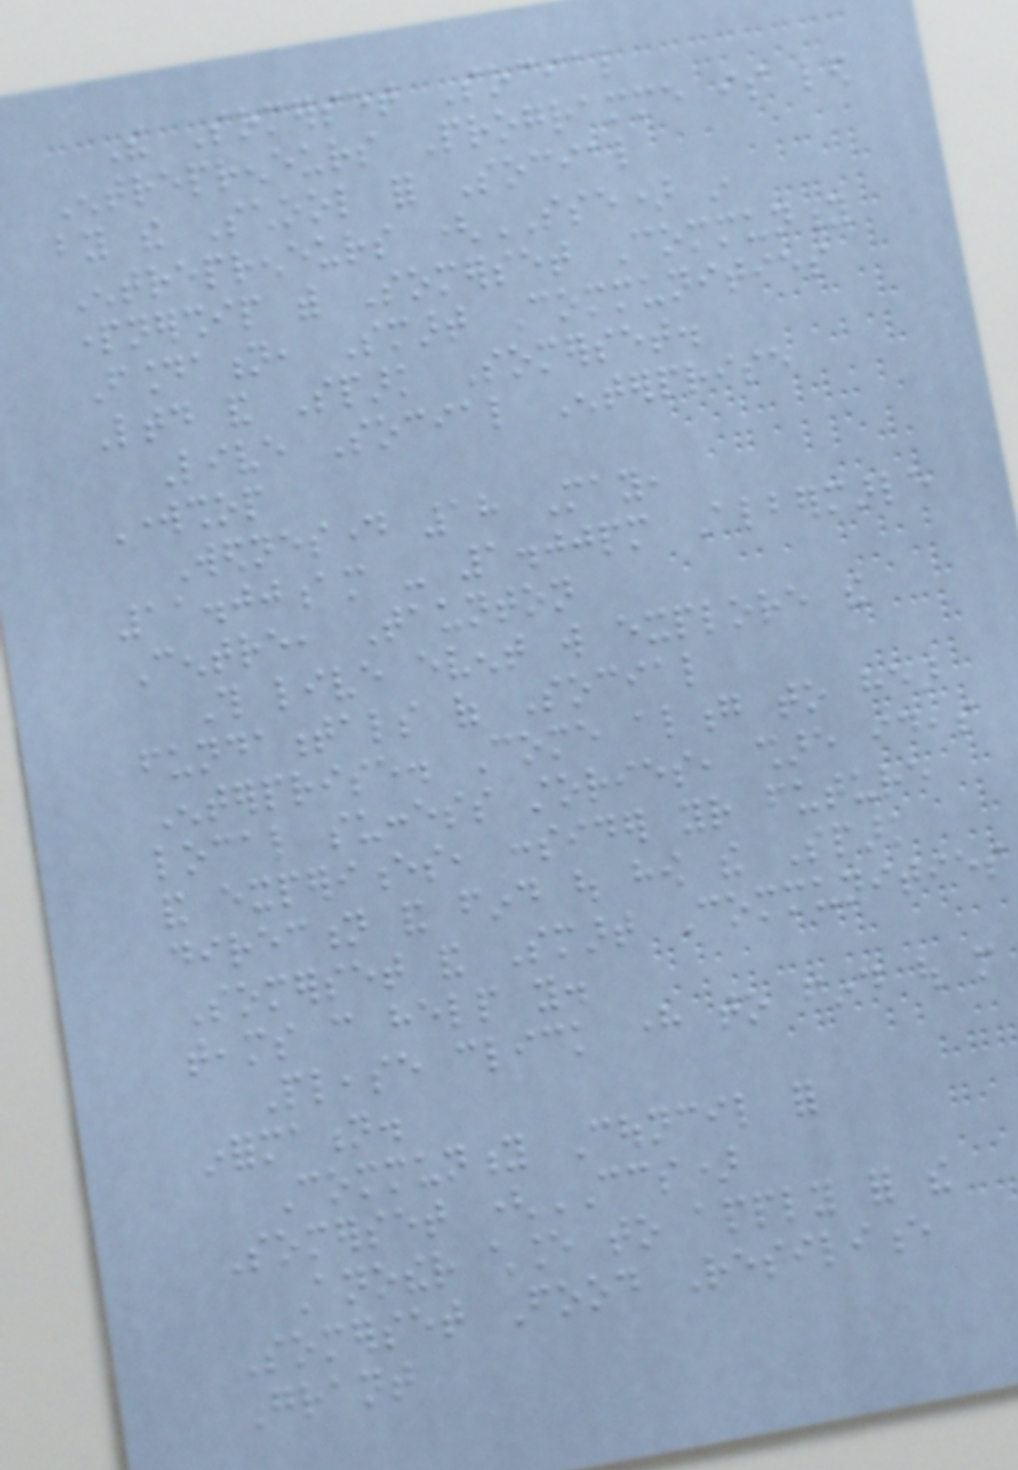The Somerset Social
Entrepreneurs Programme is led
by the School for Social
Entrepreneurs (SSE) in
partnership with Somerset Community
Foundation, Smart Communities
Ltd and Spark Somerset.
Live Social Enterprise
Workshop
Wednesday 18 May,
11.00am - 1.00pm Albermarle
Centre, Taunton
This live event will explore the
fundamentals of Social
Enterprise. Come along to hear
local success stories, share ideas
and experiences, consider your future
direction and find out how the Spark
Somerset and Smart Communities
teams can help you.
Please click here to find out more
information.
Community Council for
Somerset (CCS)
Another chance to apply for the
Somerset Food Resilience
Grant
